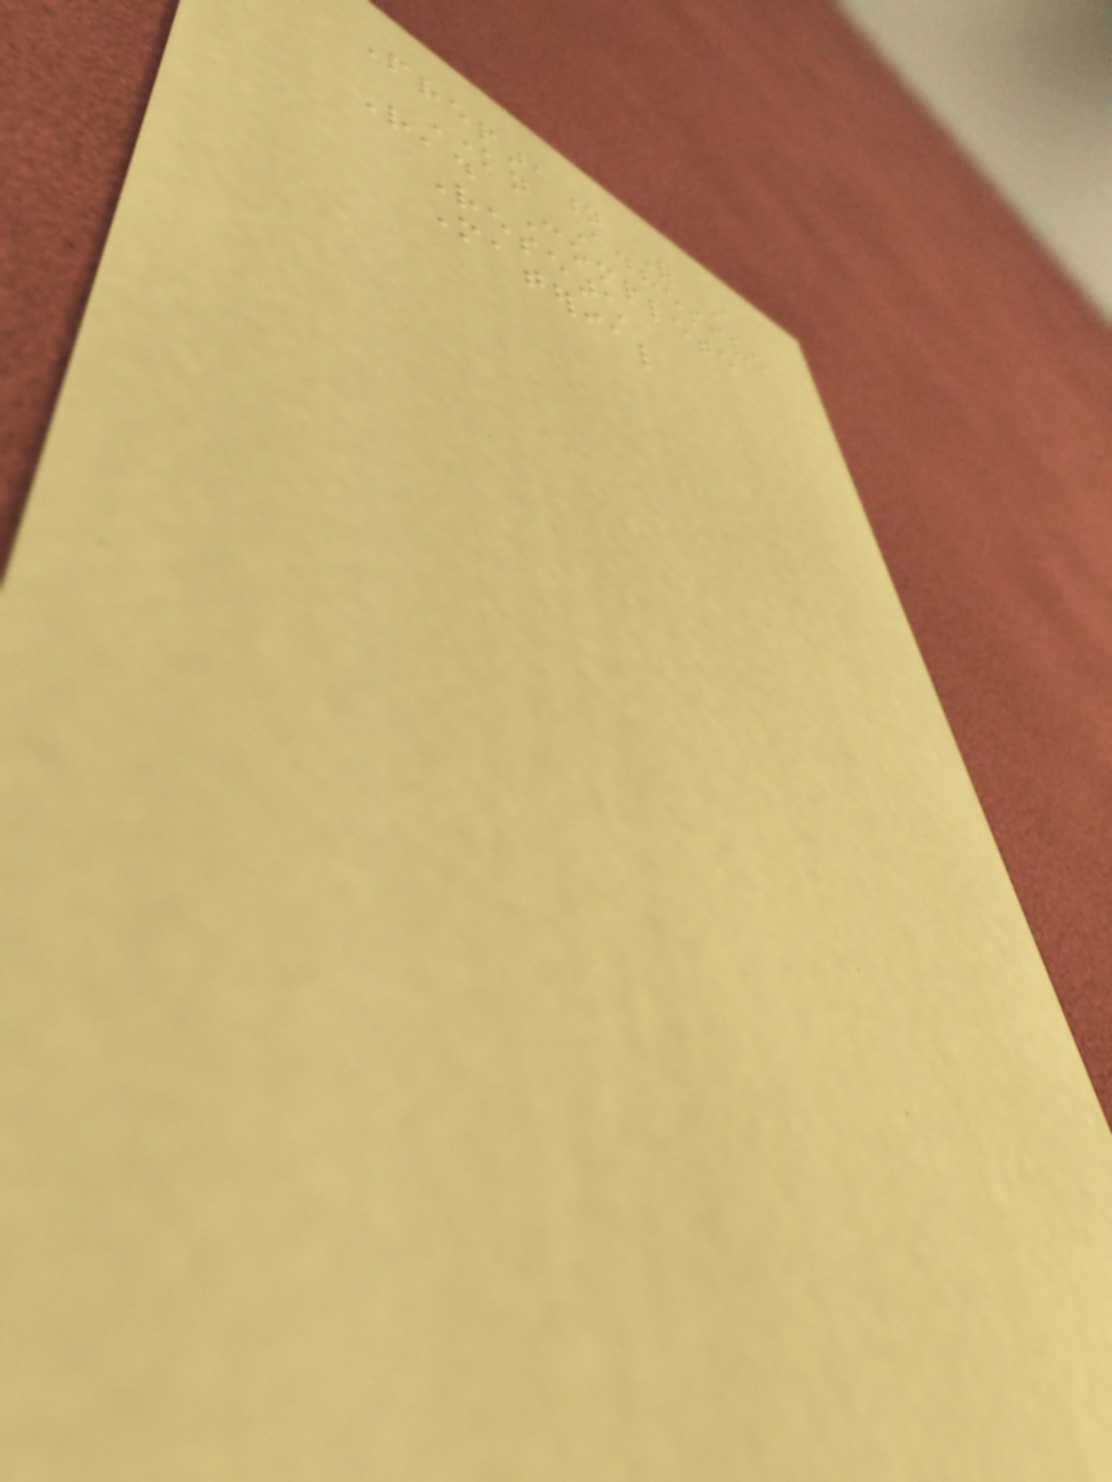Preparation Of A
Known Adhesive
Read Complete
Research
Material
